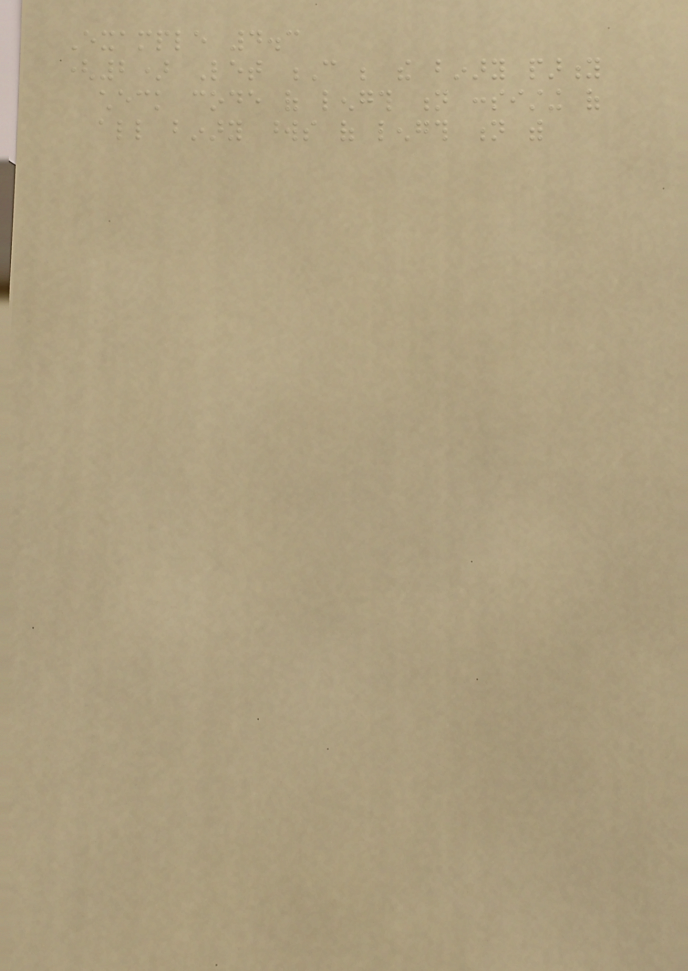Example 4.3
(2) Let C be the binary parity
check code of length n consisting of
all binary words of length n with
